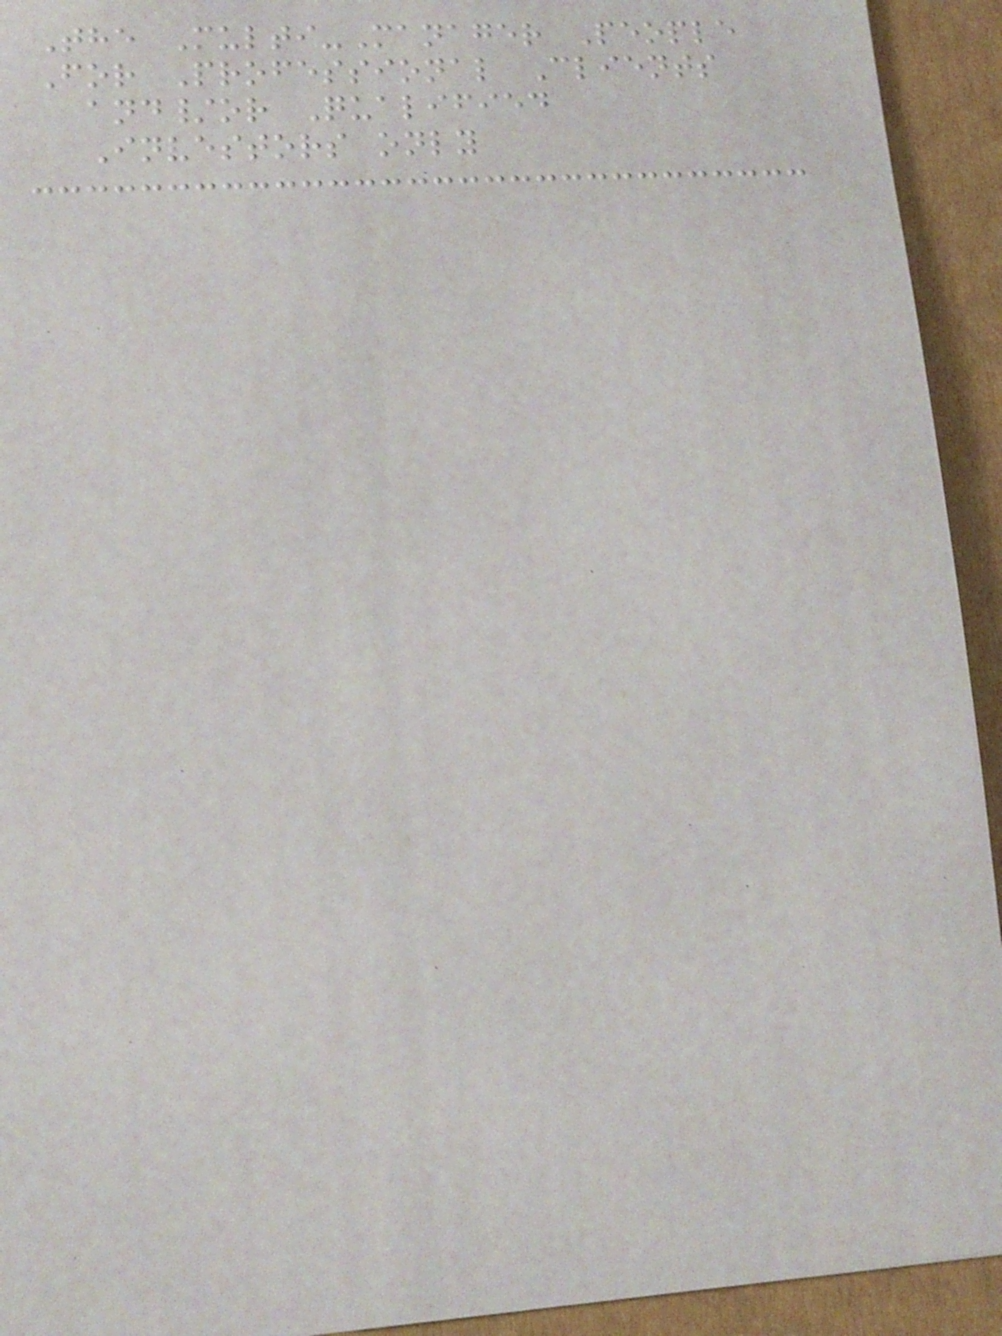The Multi-Manager People
For Professional Clients
and/or Qualified
Investors only
